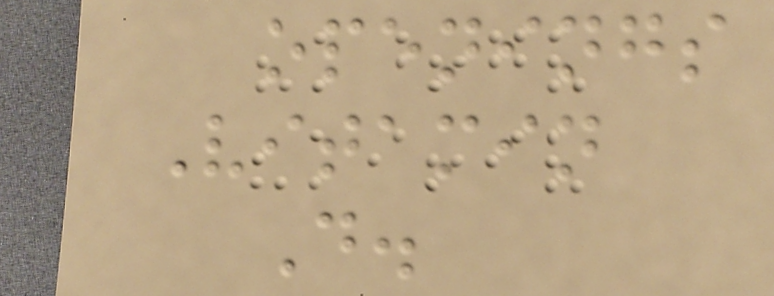openings
Vitamin
D.
